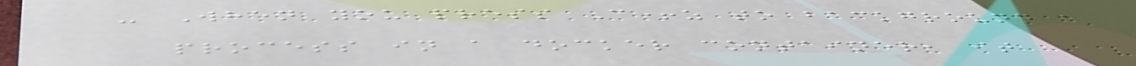- When you press C+z to background a
process in a docker container, it
